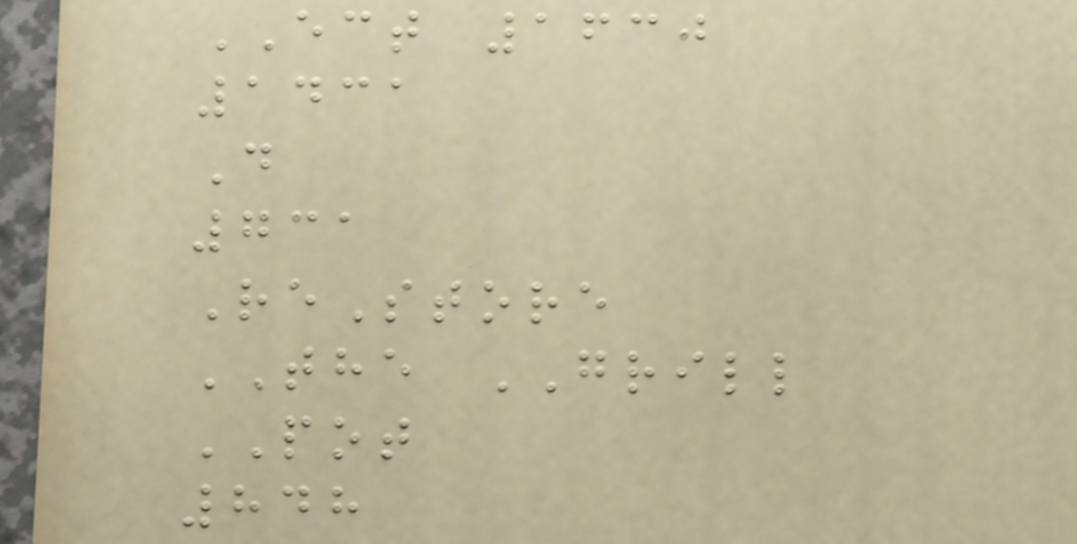ECT 1630
1431
D
731
ReStore
THE GRILL
POT
848
